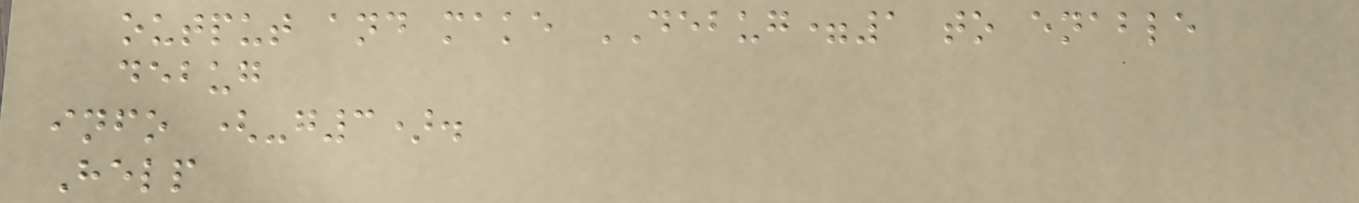output and make DEBUG=1 to enable
debug
info (-g3).
Help
